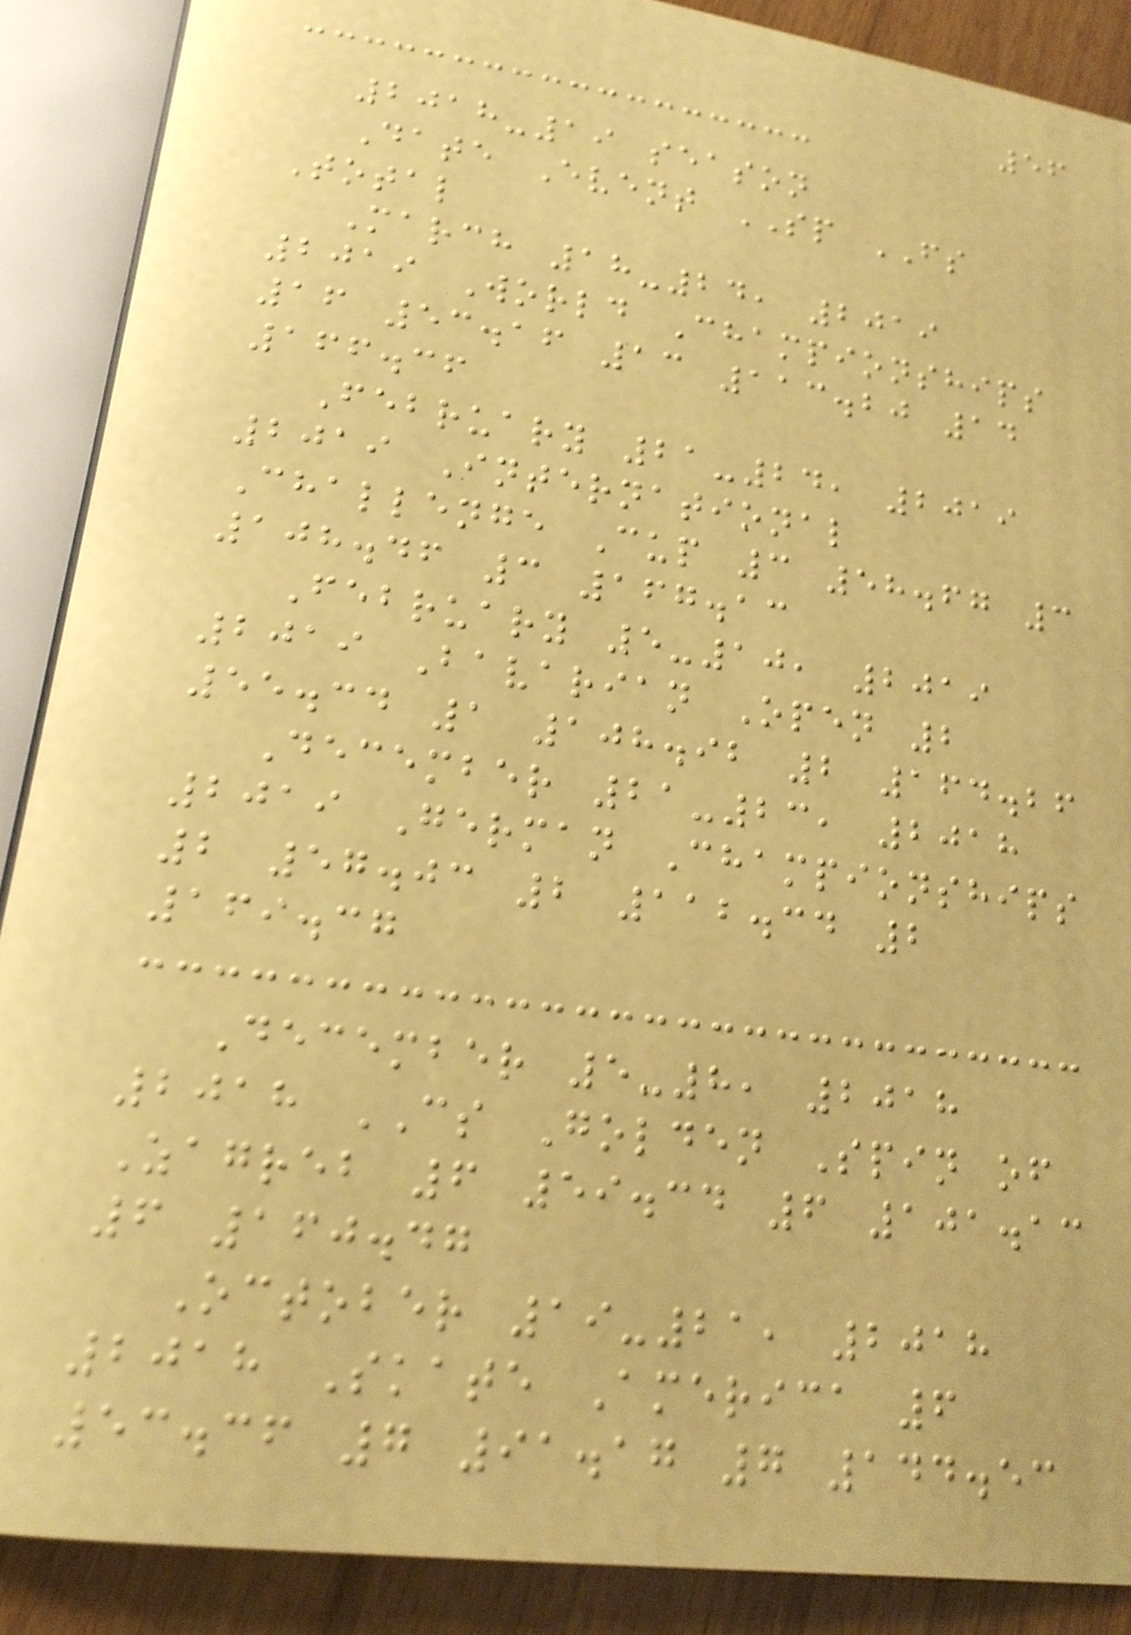56
2018-19 season
Date Event SP FS
Total
March 18-24, 2019
2019 World Championships
16 53.16 13 113.20 14
166.36
February 21-24, 2019
2019 International
Challenge Cup 3 58.67 3
108.46 3 167.13
February 5-10, 2019
2019 Bavarian Open 2
55.34 1 108.92 2 164.26
December 21-23, 2018
2019 German Championships
2 57.03 2 112.34 2
169.37
December 5-8, 2018
2018 CS Golden Spin of
Zagreb 6 59.34 6 101.13
6 160.47
October 19-21, 2018
2018 Skate America 6
53.36 7 91.17 7 144.53
